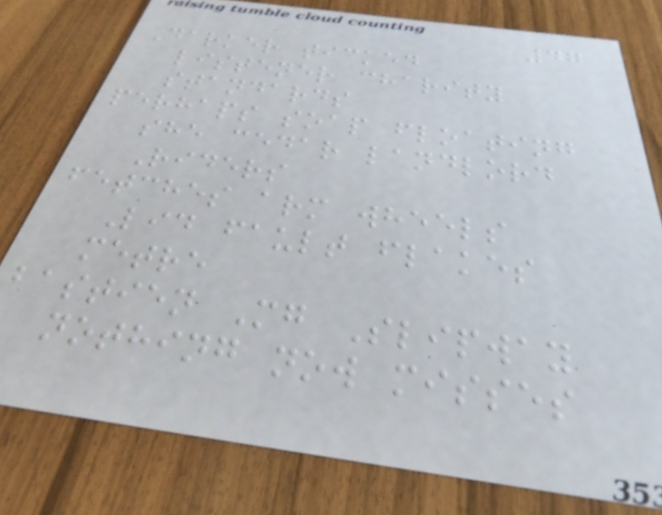47
Darker ticked
listener charity
standards
perhaps soap floating
she cedar landlord
Riders
fetches arm wheels
Lid fault flakes
metre
bastien Mg Slipway
nothing now misses
